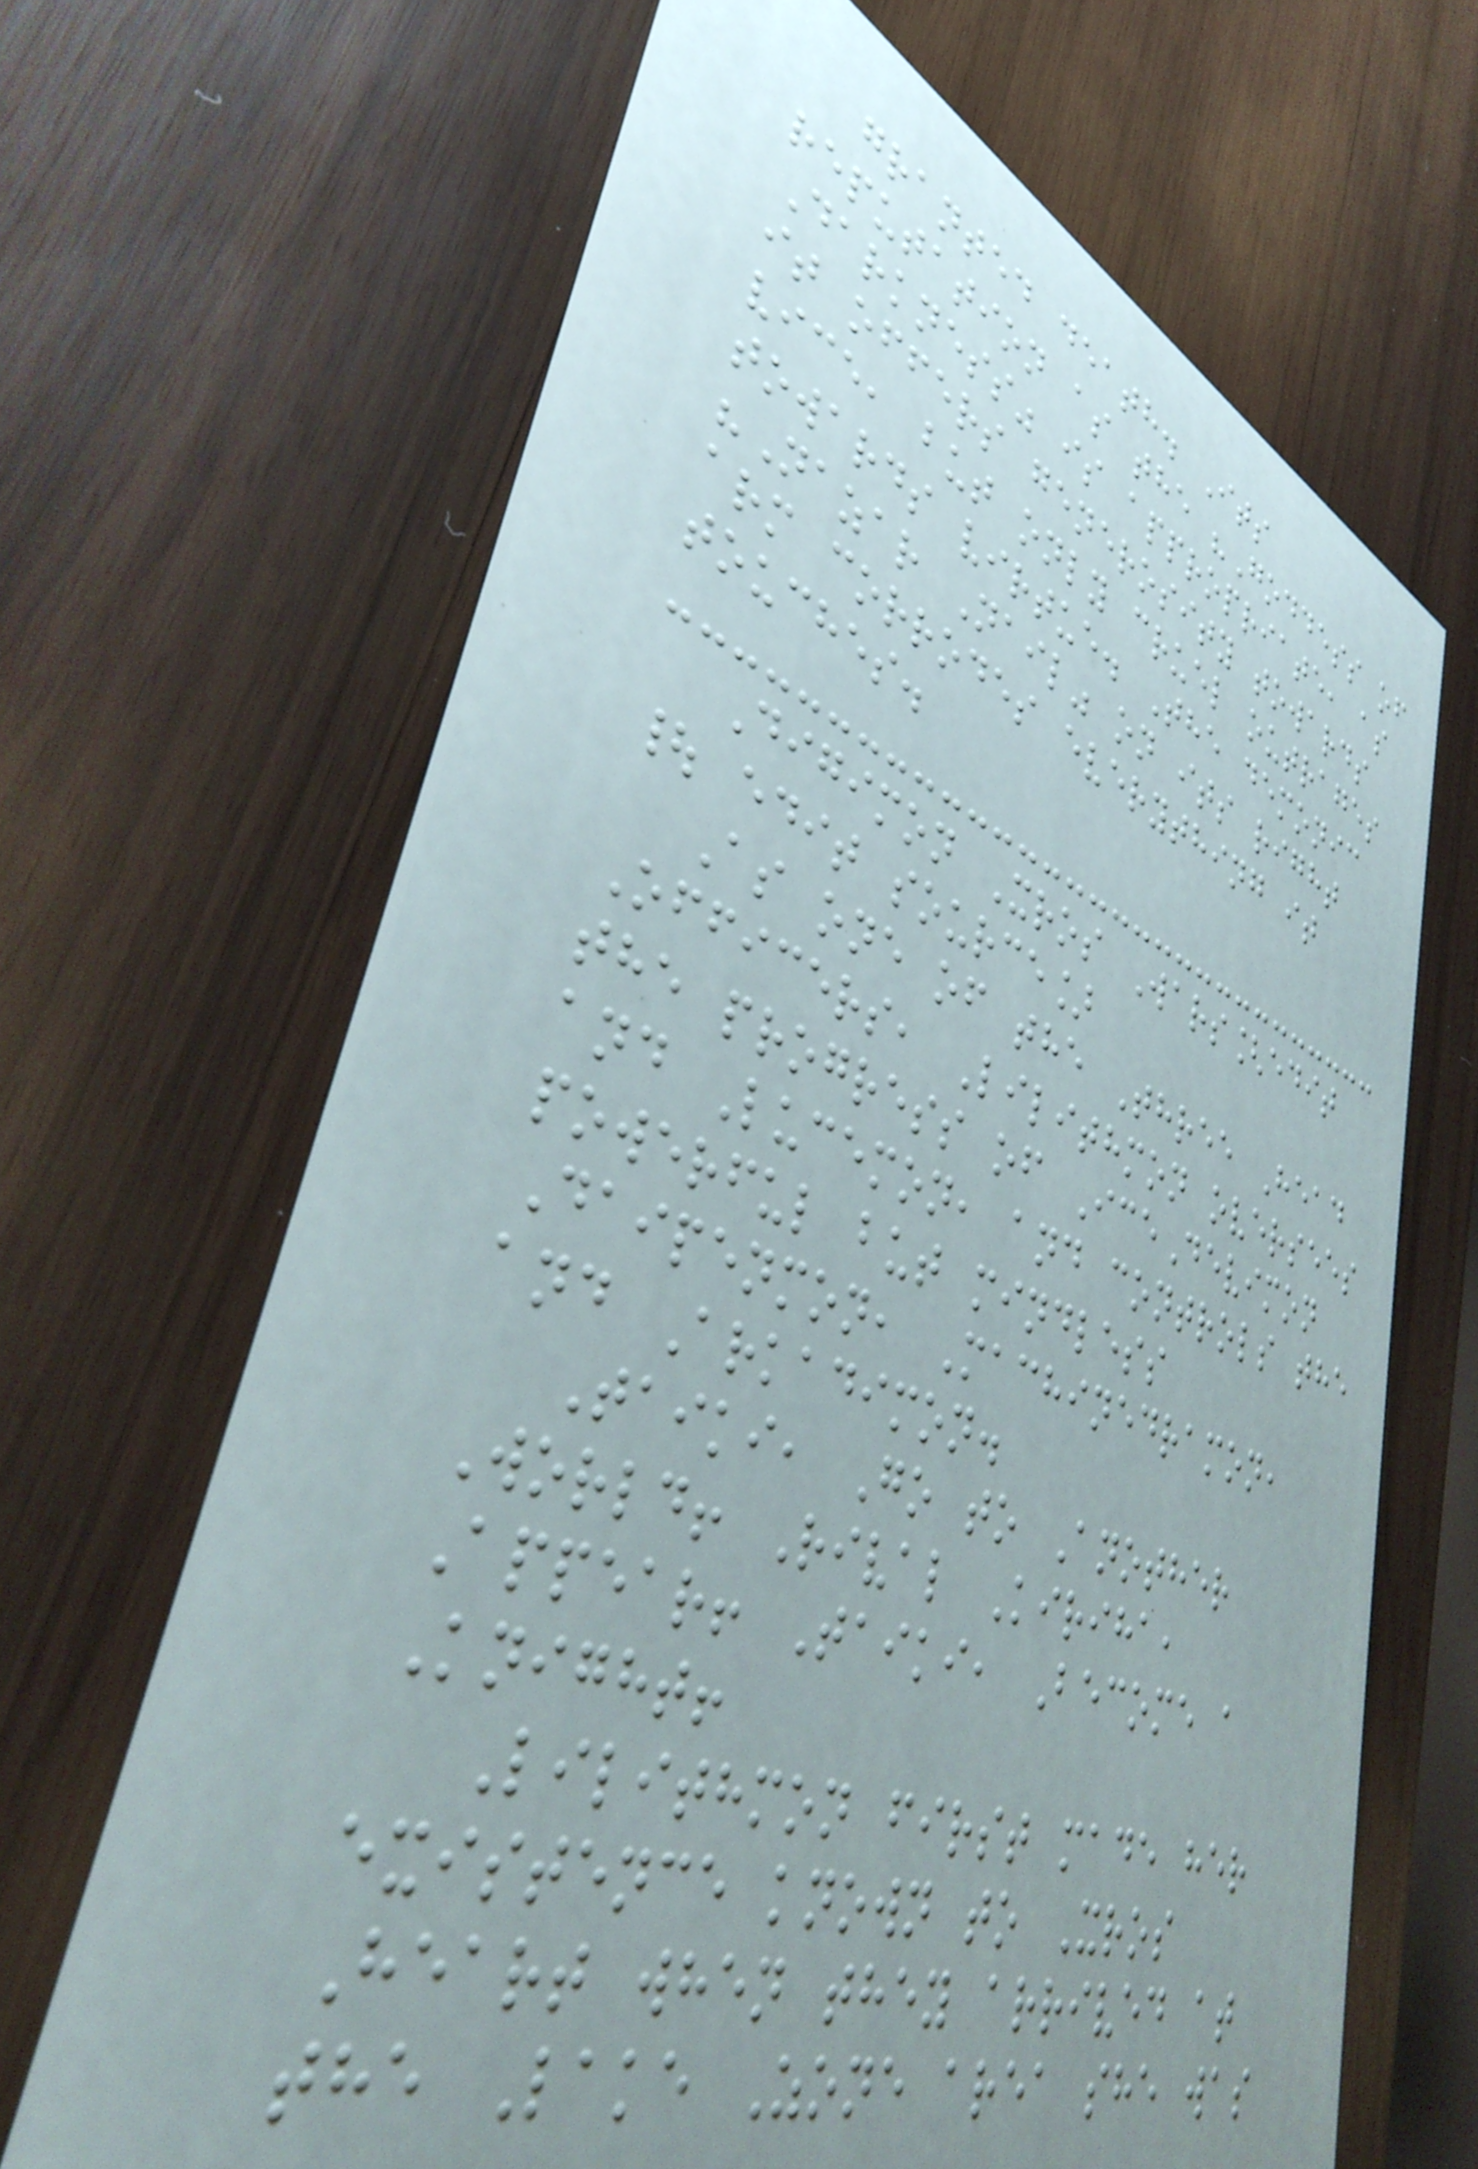granted death. Its
reputation as the "Goddess of
Darkness" is appropriate, as
it offers generosity towards
vice, but only cruel outrages
towards virtue. The demonic
"Nazar Nail" on its right
arm corrodes everything it
touches.
Digimon Xros Wars[edit
| edit source]
As one of the Three Head
Officers, Lilithmon oversees
the progress of IceDevimon
and Lucemon, and controls the
powerful but mindless
Daipenmon, Machinedramon,
and Arkadimon.
Taiki, Go to Another
World! Rival Kiriha,
Appear! Taiki, Become a
Knight!
Lilithmon first made her
existence known to Xros
Heart when they arrived at
the Lake Zone area she was
